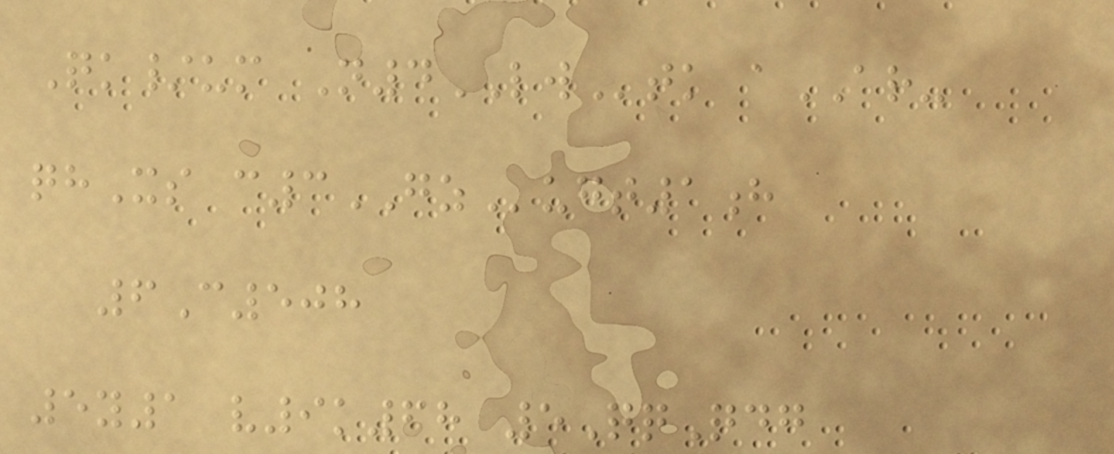Qk/um N4LWtk aAR-
qhXs c3GZugt1h
6C508
5y1 v9k68 5QqQdg
